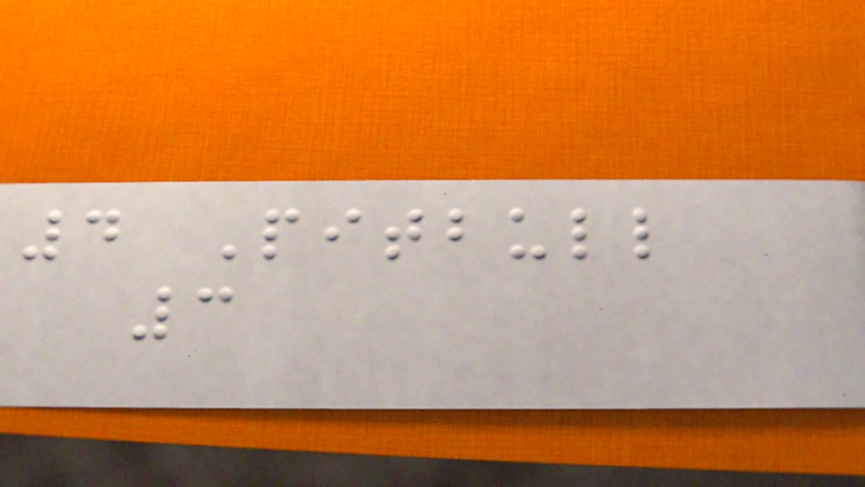4 Pitbull
3
